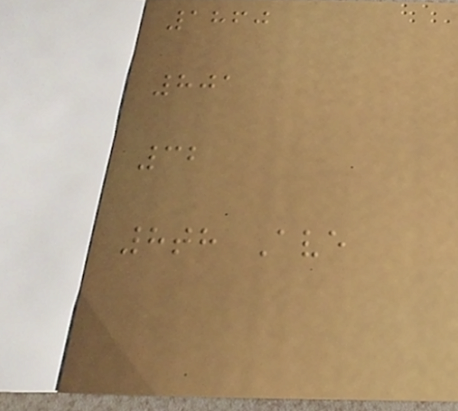1860
801
32
8th Ave
